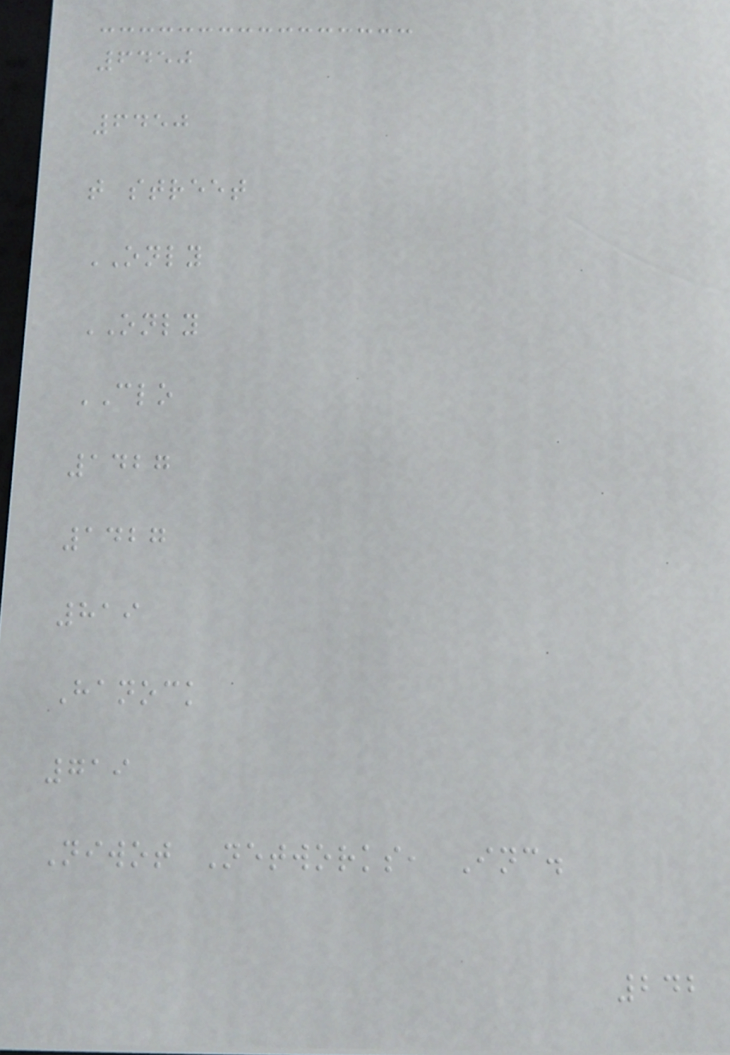6450
6450
t street
ONLY
ONLY
CLO
1427
1427
819
Hanock
719
Niwot Networks, Inc.
242
